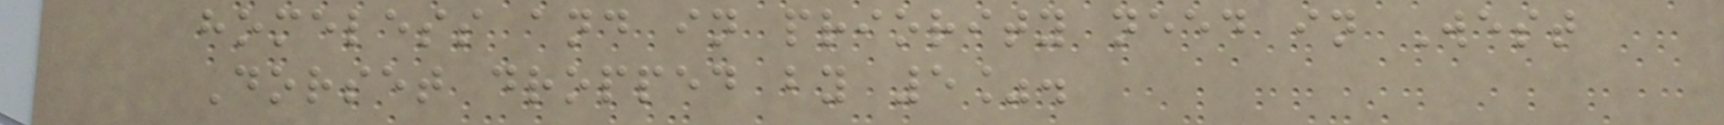homeless and in priority need in West
Dorset dropped by 5%.
